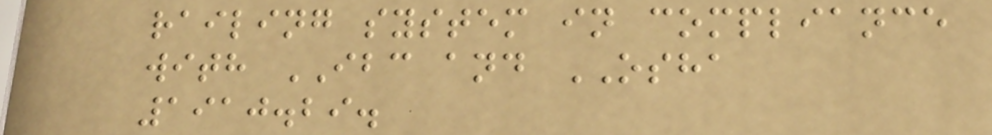railing system in compliance
with IBC and OSHA
1910.29.
